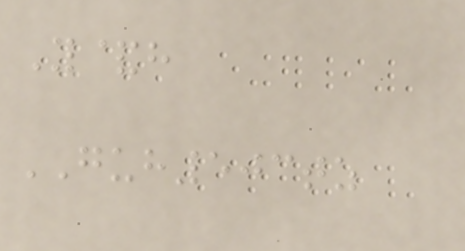Y&h
GUH503tz
